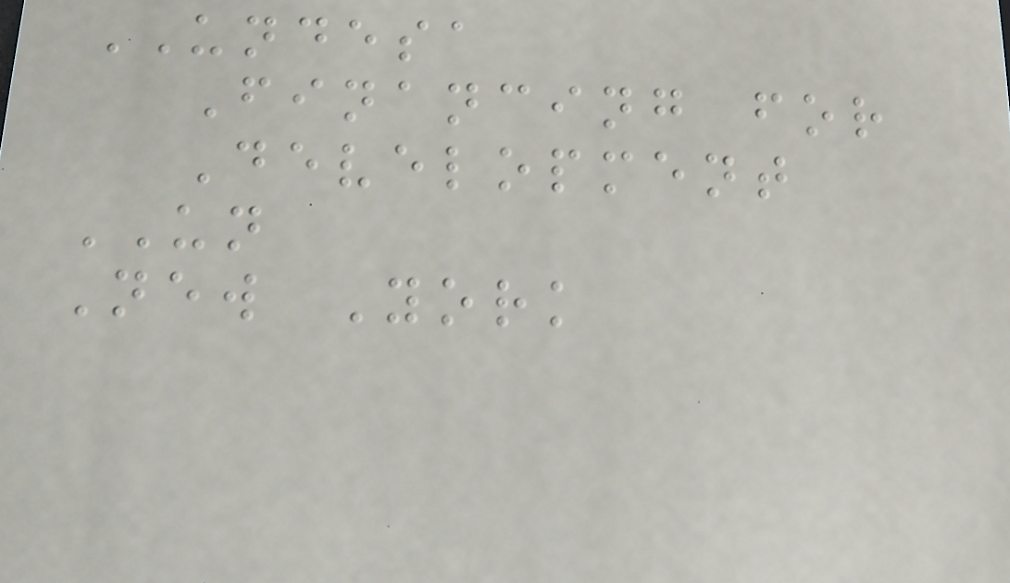UNDESA
Financing for
Development
UN
New York
